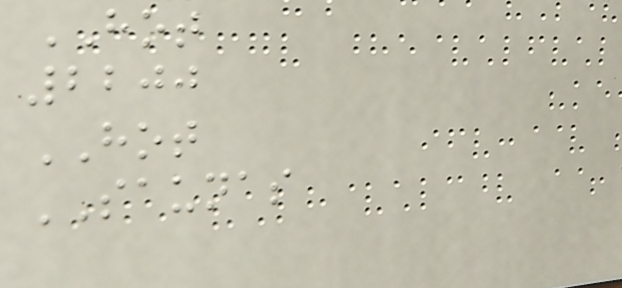HOT
2200
HOT
SAUNAS
